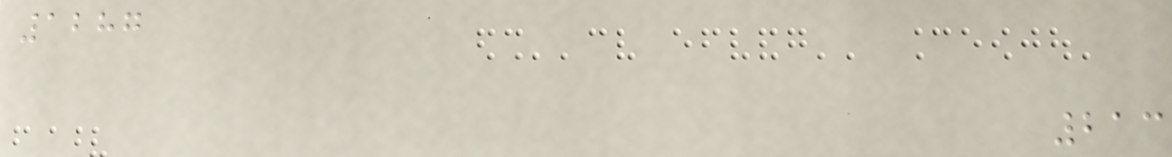1287
213
